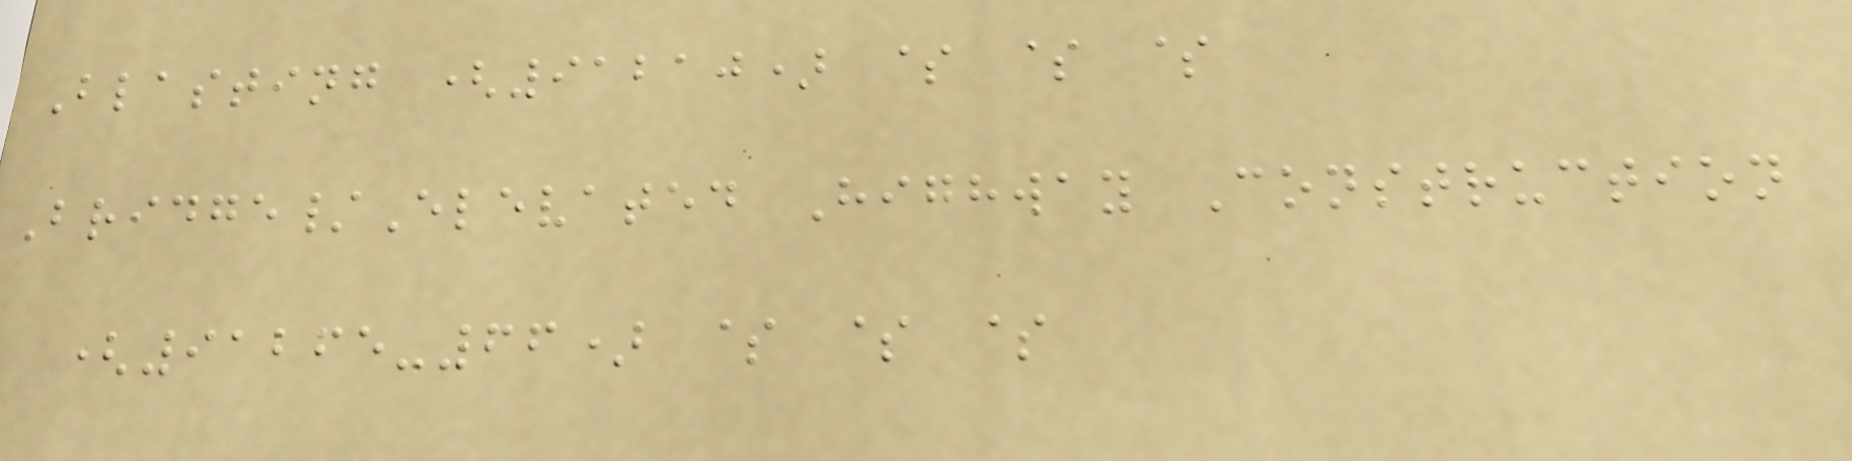Blasting (91210) $ $ $
Bridge/Elevated Highway Construction
(91265-66) $ $ $
